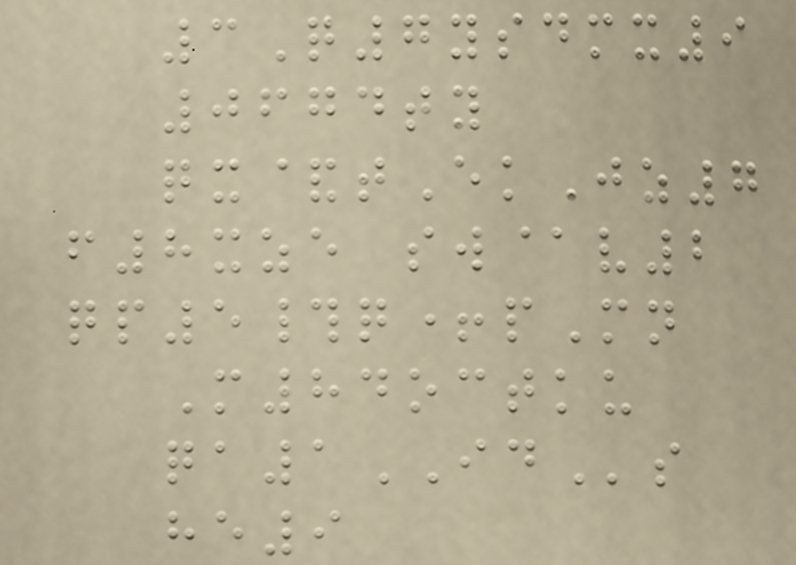3Q7ysdmx9
0674ty
qx&tEkJz7
f8xze sw@v2
qp5#q+pMn
M84octku
qa1IDs
he9
